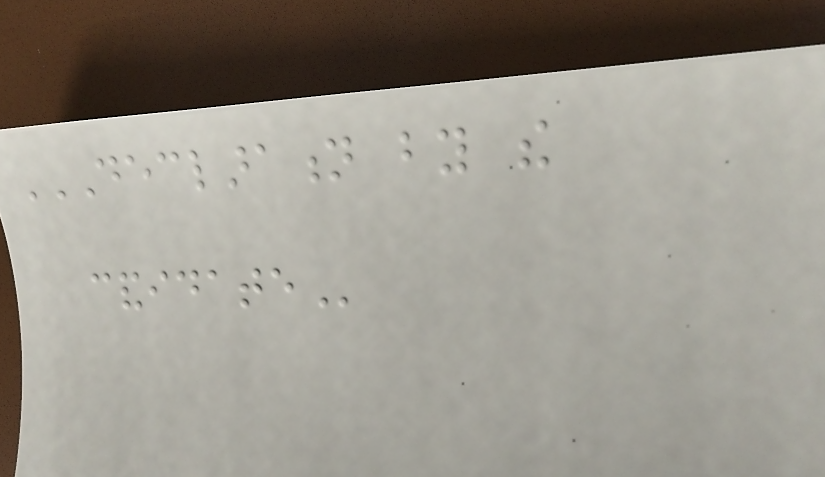DECLARATION BY THE
CANDIDATE
